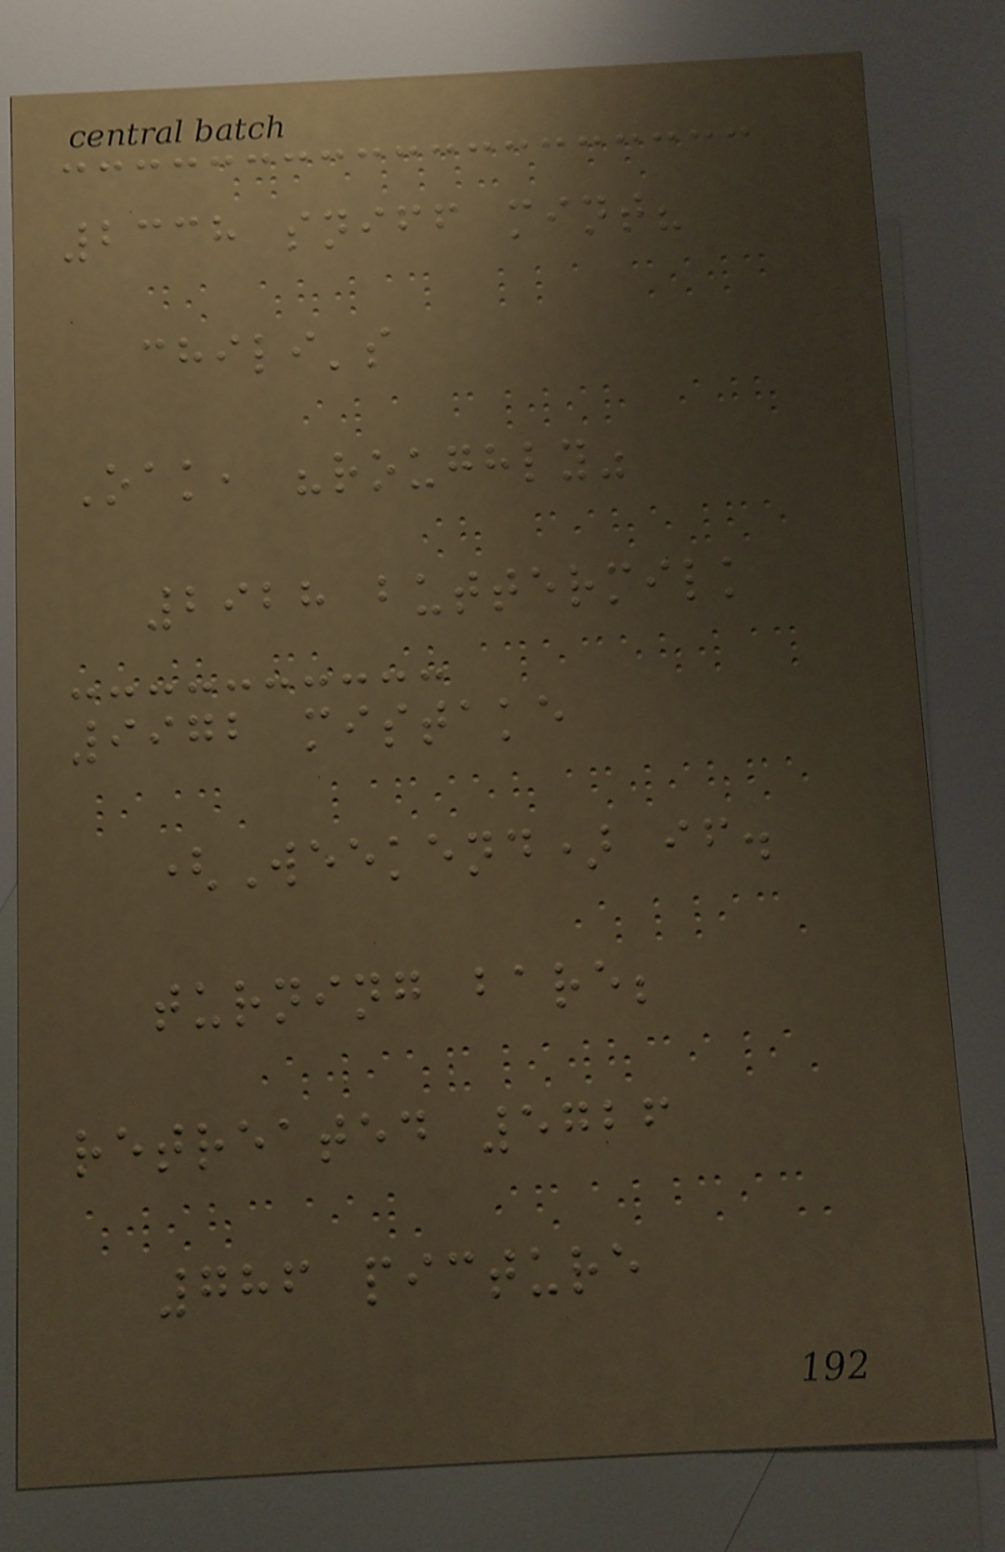2338 sniff mint?
chili's
Oak, "roughly"
2928 buttermilk
9972 mistake
(Weekend) if.
turning bare;
retreated 5726
786 picture
